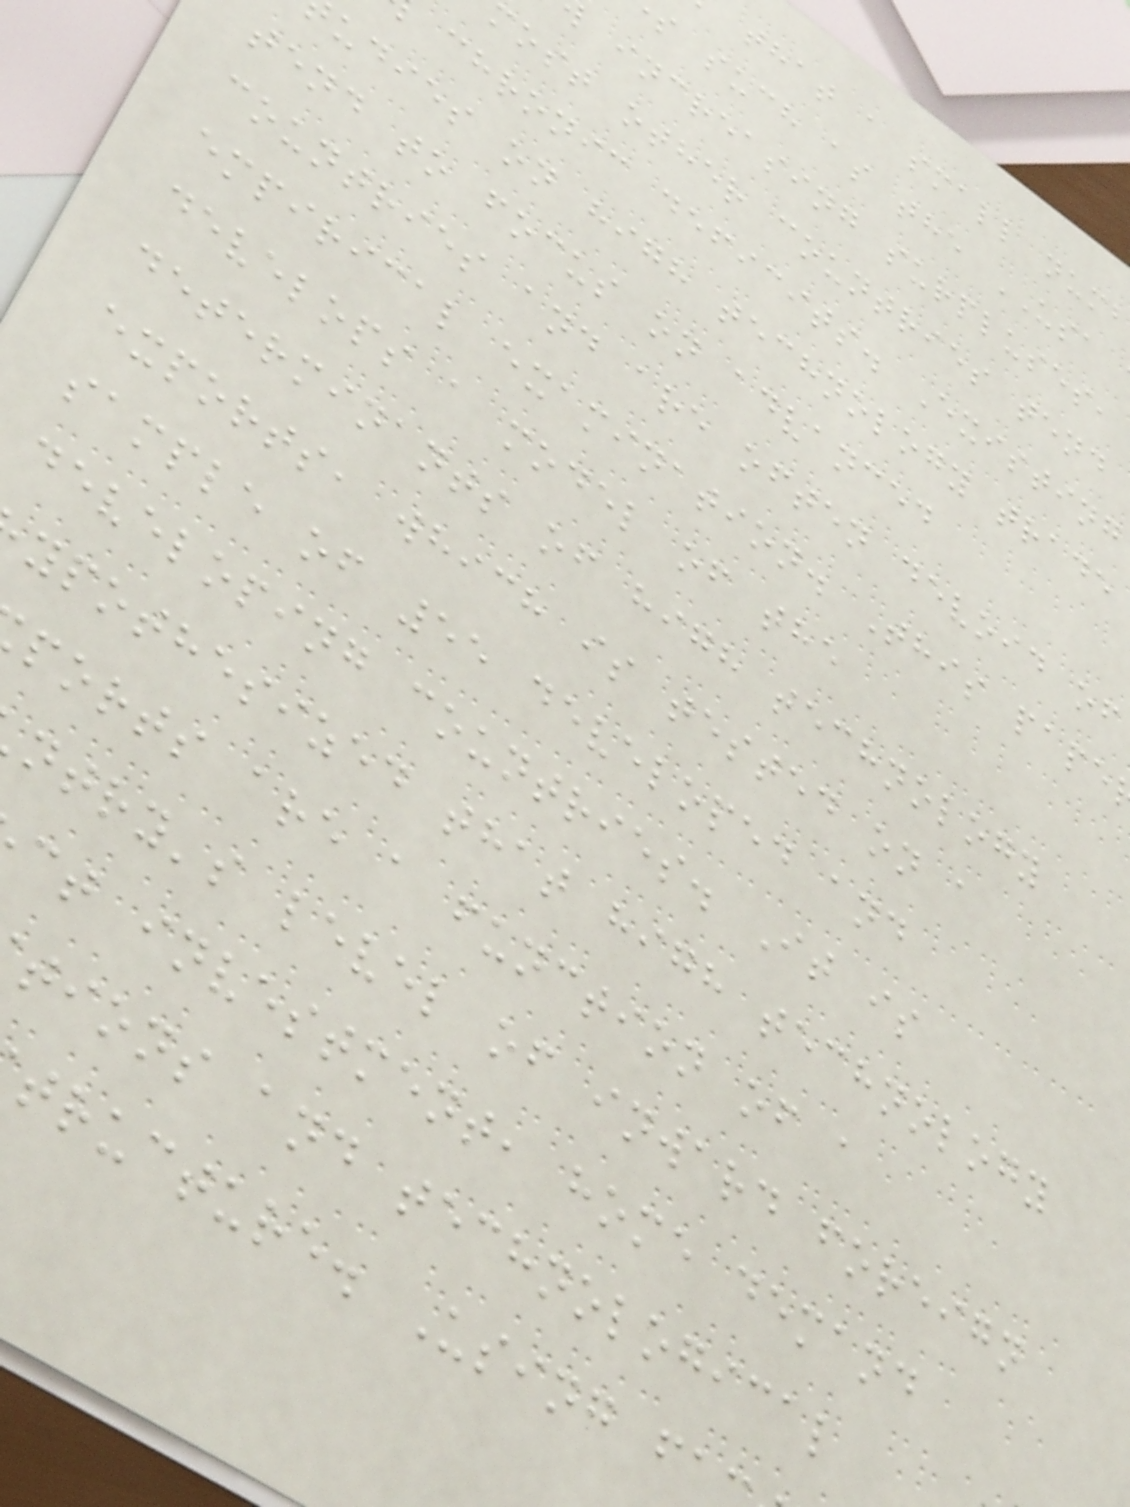that a small numb
s such as the USA
increasing surpluses,
most other countries tend
chronic deficits. Existing
udies on high technology trade
tend to focus on advanced
countries and are often devoid of
empirical examination. This pape
develops a model of the
determinants of high technology
exports, which is tested on a
sample of 55 developed and
developing countries. It is
ypothesized that high technology
ports are a function of a
ntry's level of inward foreign
ct investment, home demand
tions and technological
tructure. Using fa
